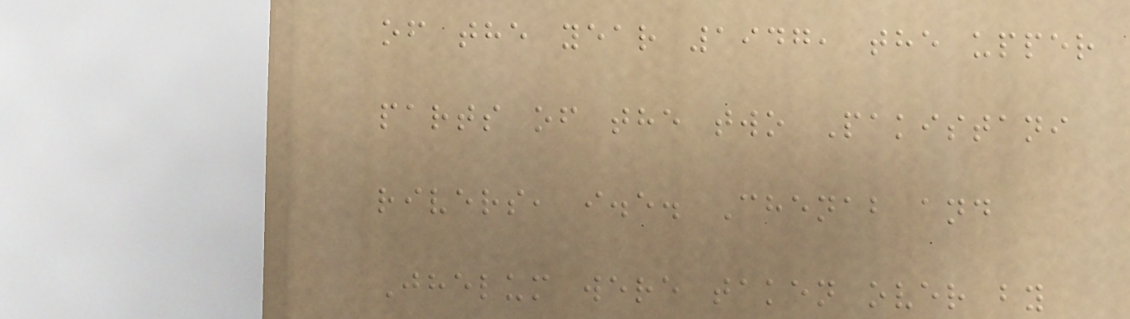of the year 1947, the upper
parts of the two Pakistani
rivers, i.e. Chenab and
Jhelum were taken over by
